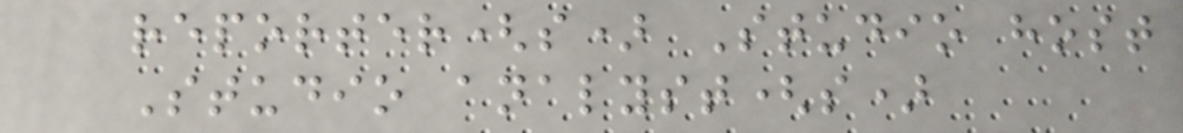reporter(s) Studio host
Studio analyst(s)
